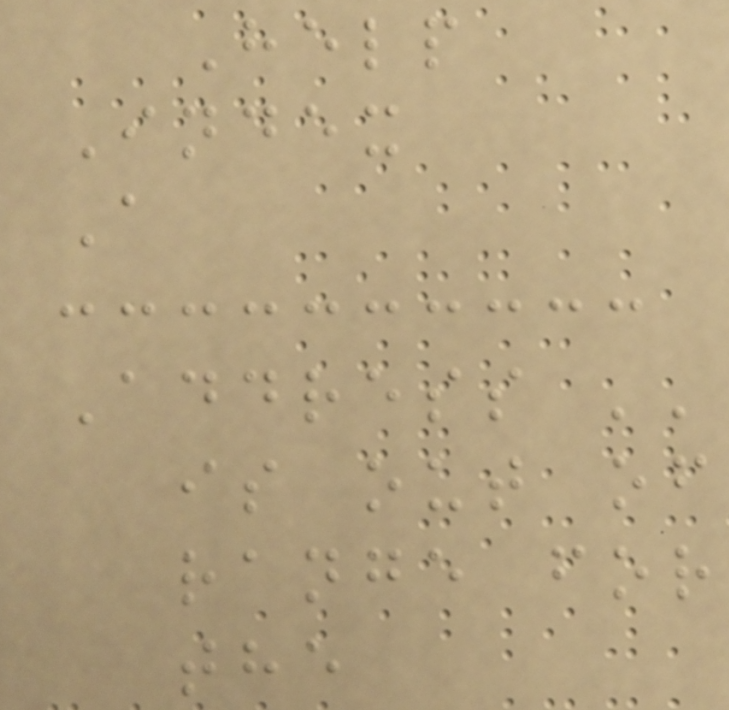Help
Index
A
Address ''
is out of
range for
the
